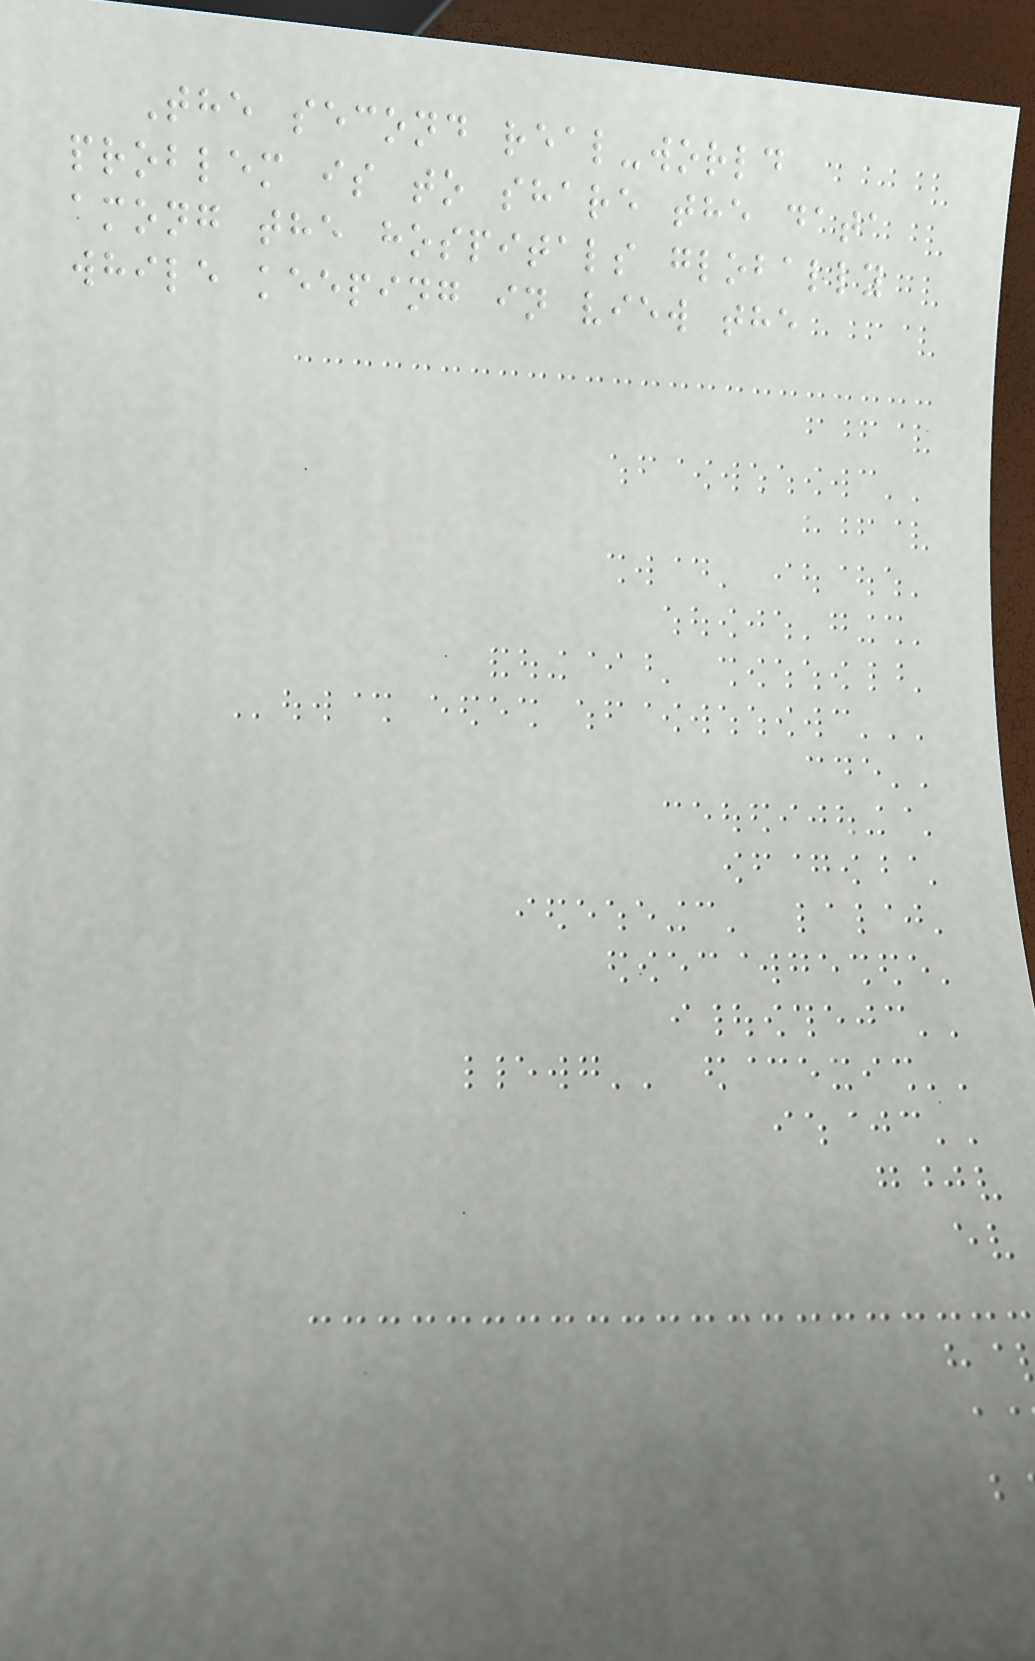The second real-world
problem is to share the data
among the hospitals globally
while keeping in view the
